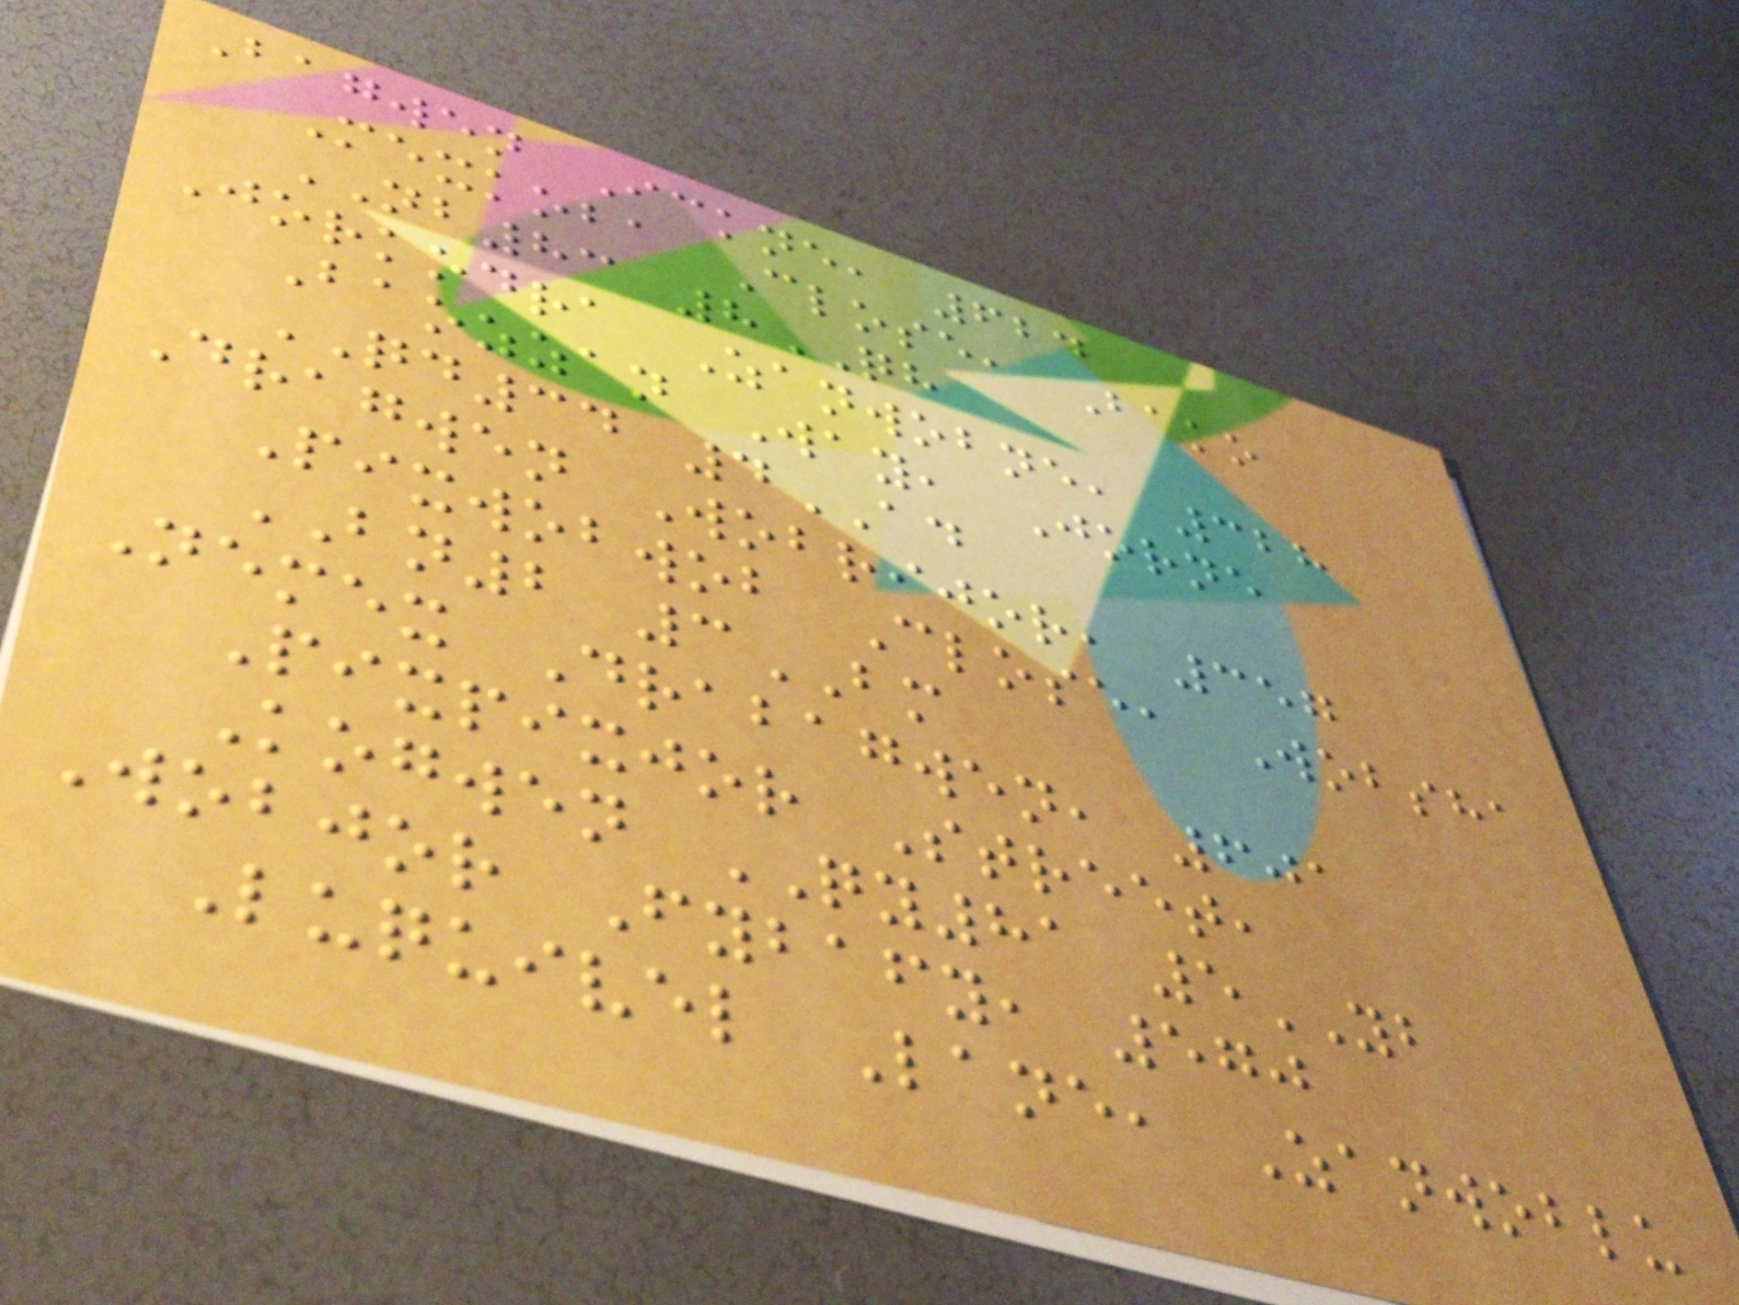Bagwen Ickne, 624
Mexkoba Close, Bako
NB83 8QH
Jorkodra Zanwobne, 328
Baozzan Way, Jorne
QD34 4AD
Dragwen Wobrijor, 357
Pixwobwob Close, Wobsha
BN2 3BM
Nemex Drabagwen, 601
Pixpixjor Street,
Kogwen QY81 5YB
Wobjor Fybafy, 570
Luquivel Lane, Zanwoblu
